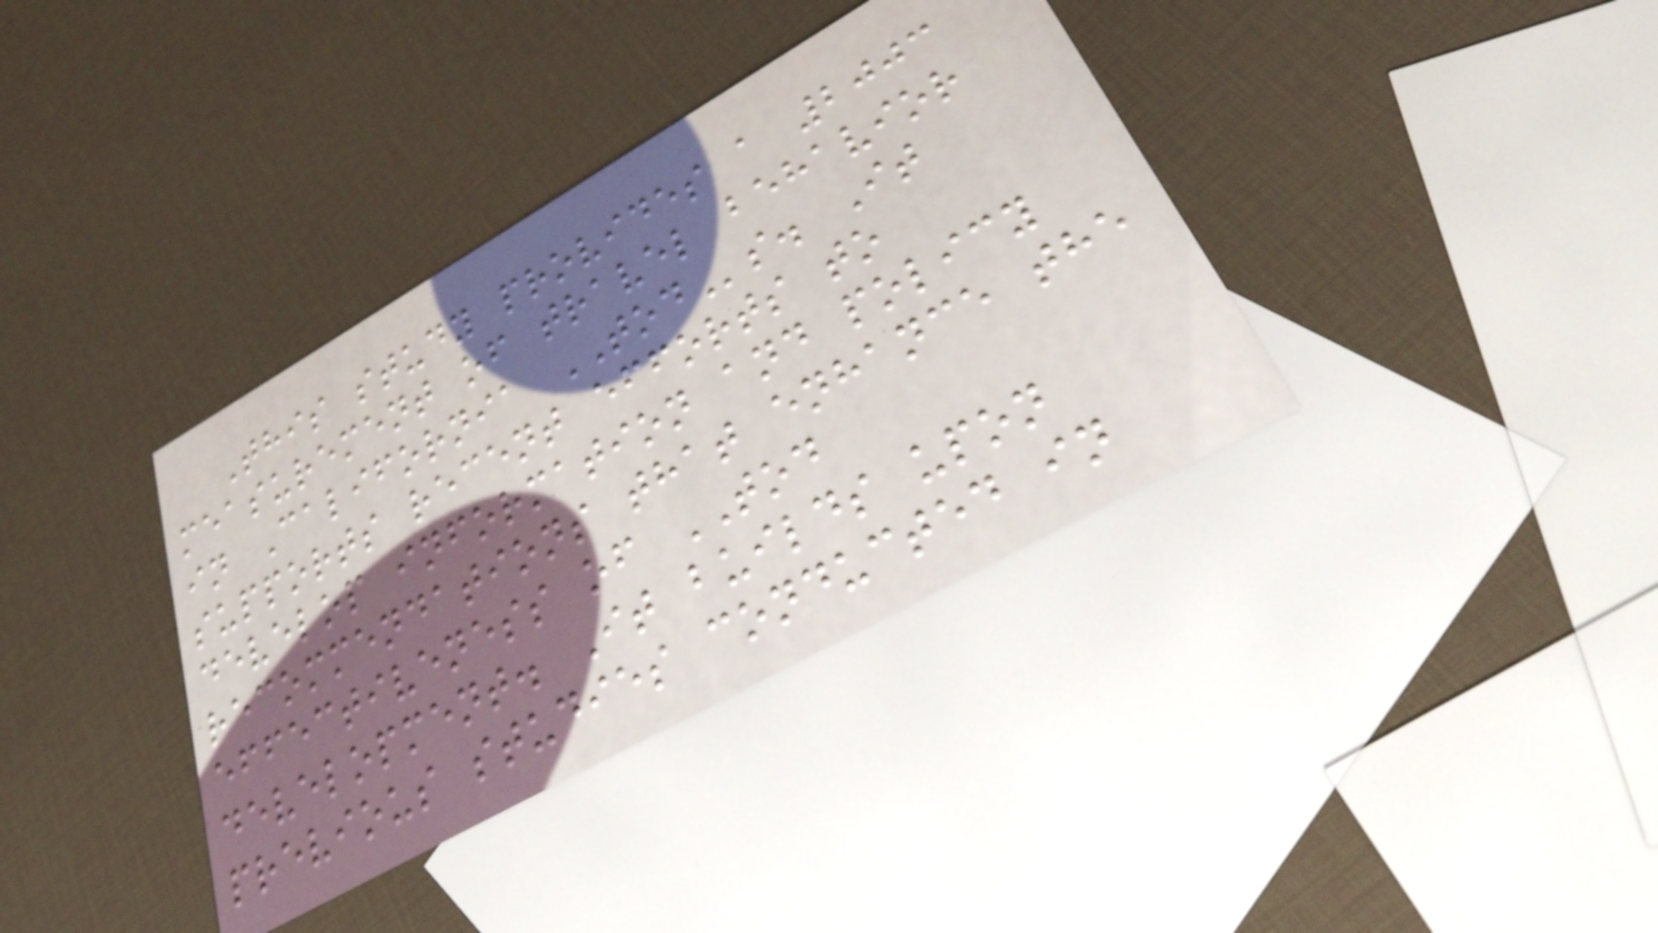This study provides a 2003
measurement of travel behavior
in California TODs. It
supports recent efforts to
develop information and policy
recommendations that enhance the
effectiveness of TOD
development. It builds upon
previous studies conducted in
